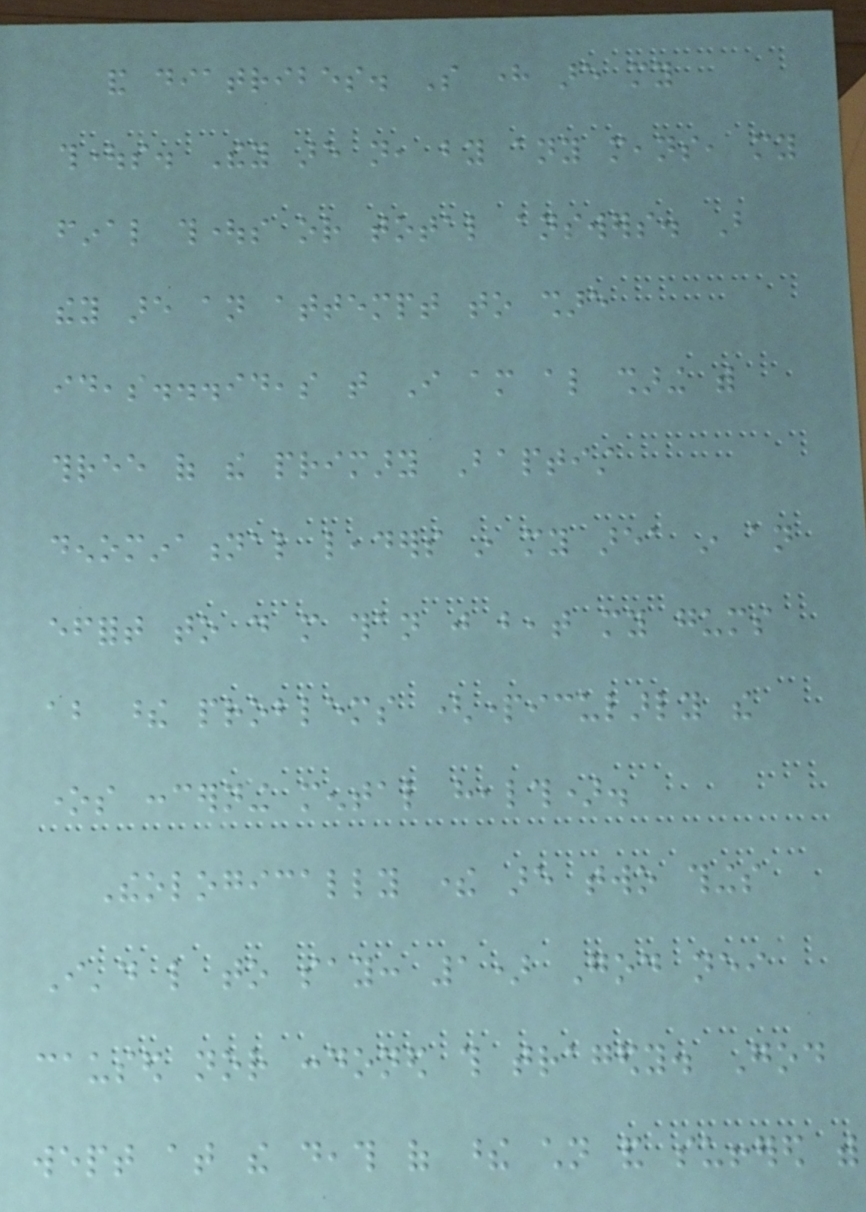and diatribes. So here are my
thoughts. They are not, by any means, my
final thoughts or total answers. But
they are an attempt to share
ideas...ideas that I am also sharing with
three of the primary Baptist
denominational leaders in my area in an
effort to do more than just beat my gums
about these problems (particularly the
ones concerning mental health).
Theologically there are two things
I'd like to say: 1) God neither
caused nor condoned this tragedy. God
wept at the death of these children and suffered with
